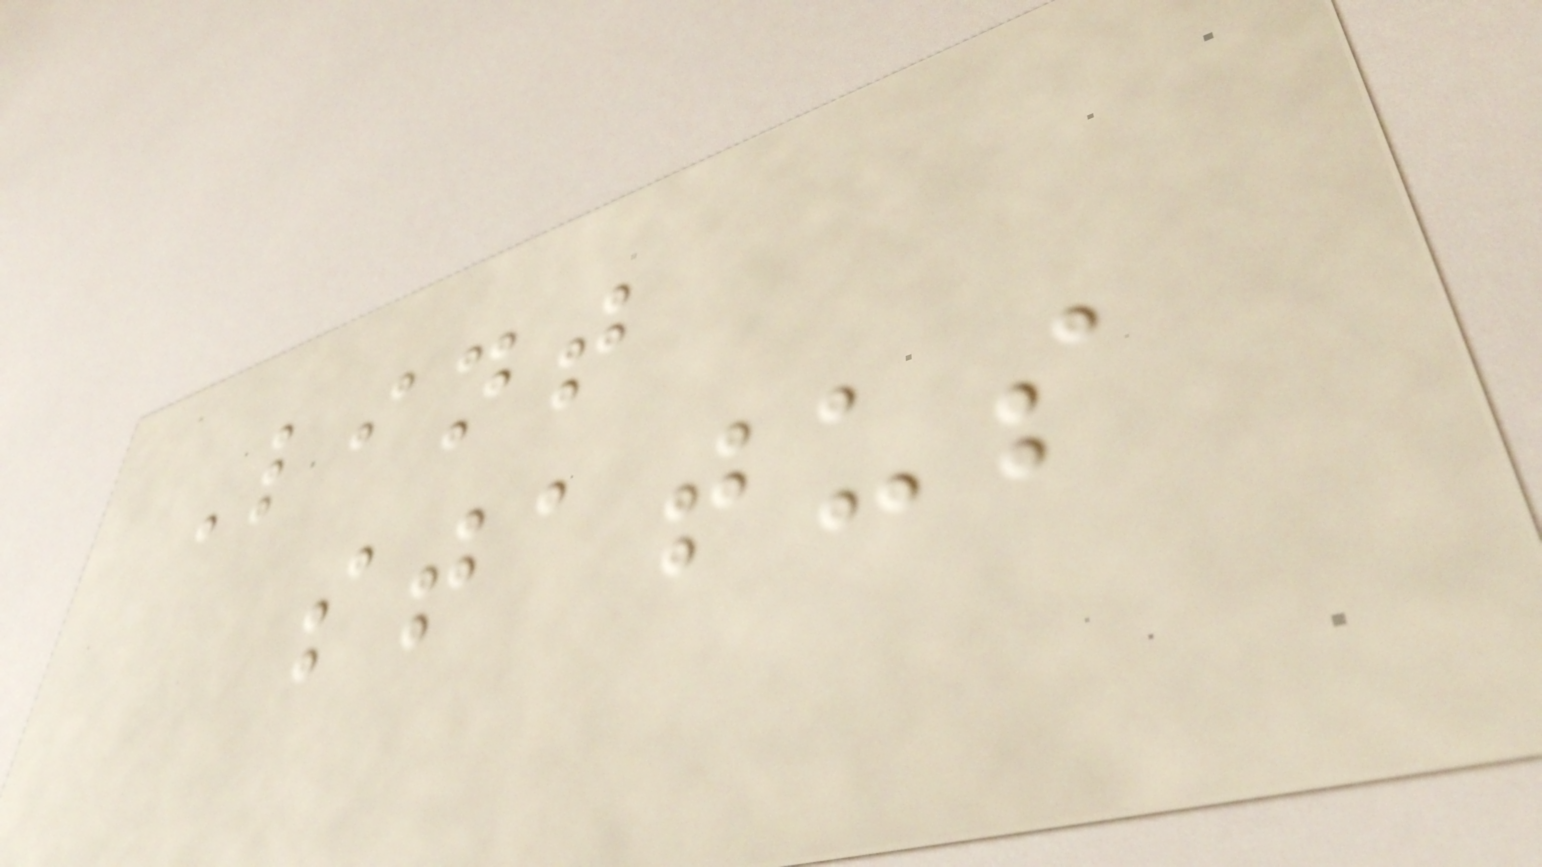Lint
status
